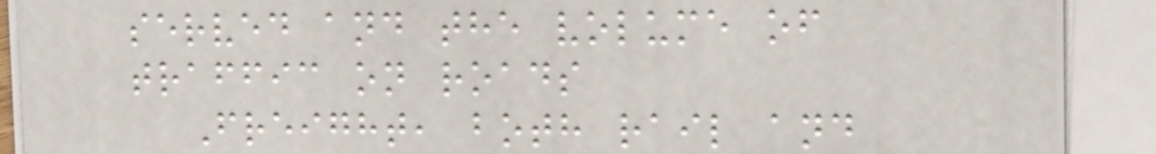served and the volume of
traffic on roads
Freight, both rail and
